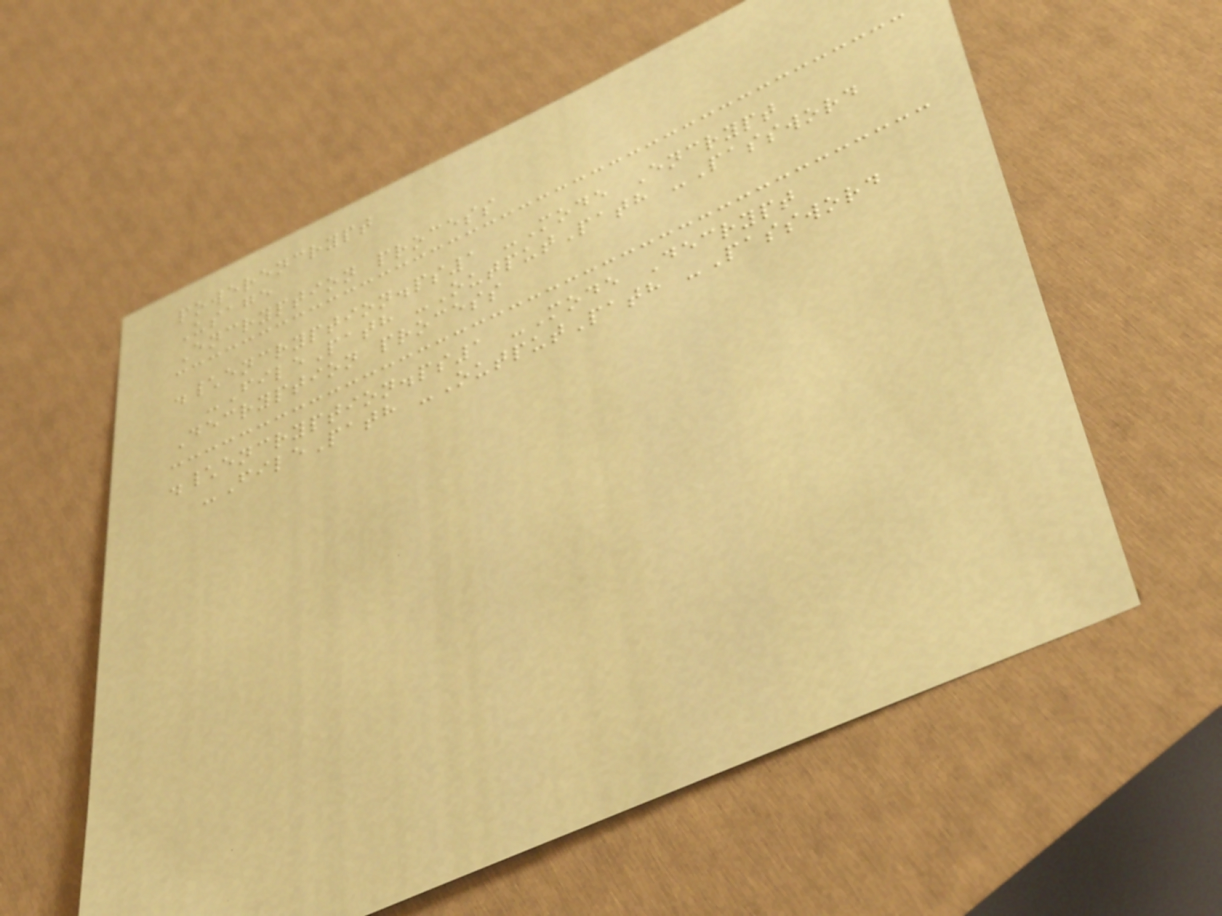powerencrypt
Usage
Encryption process
.\encryption.ps1 -Mode Encrypt
-FilePath -OutputPath -Password
Decryption process
.\encryption.ps1 -Mode Decrypt
-FilePath -OutputPath -Password
